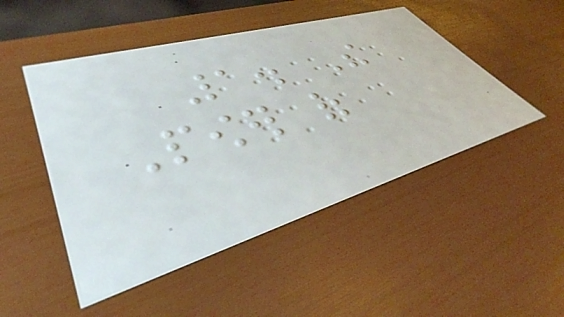1. The
Power of
